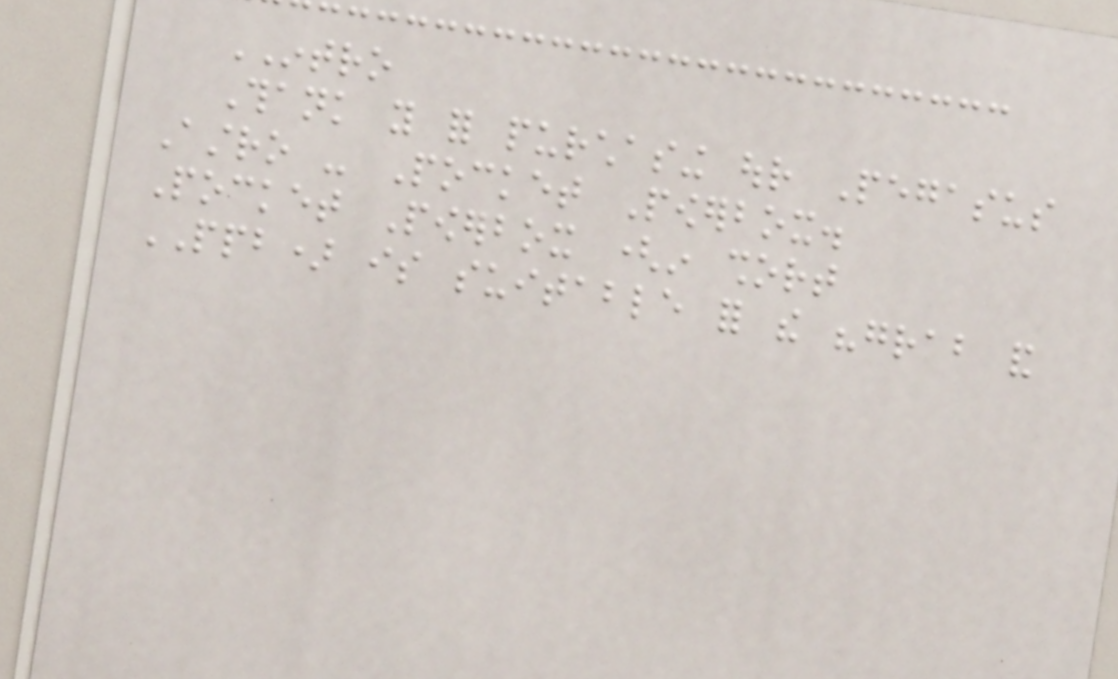INTRO
Thank you for purchasing our Pegasus
Astro - Pocket Powerbox.
Pocket Powerbox (in short
PPB) is suitable for the "grab and
